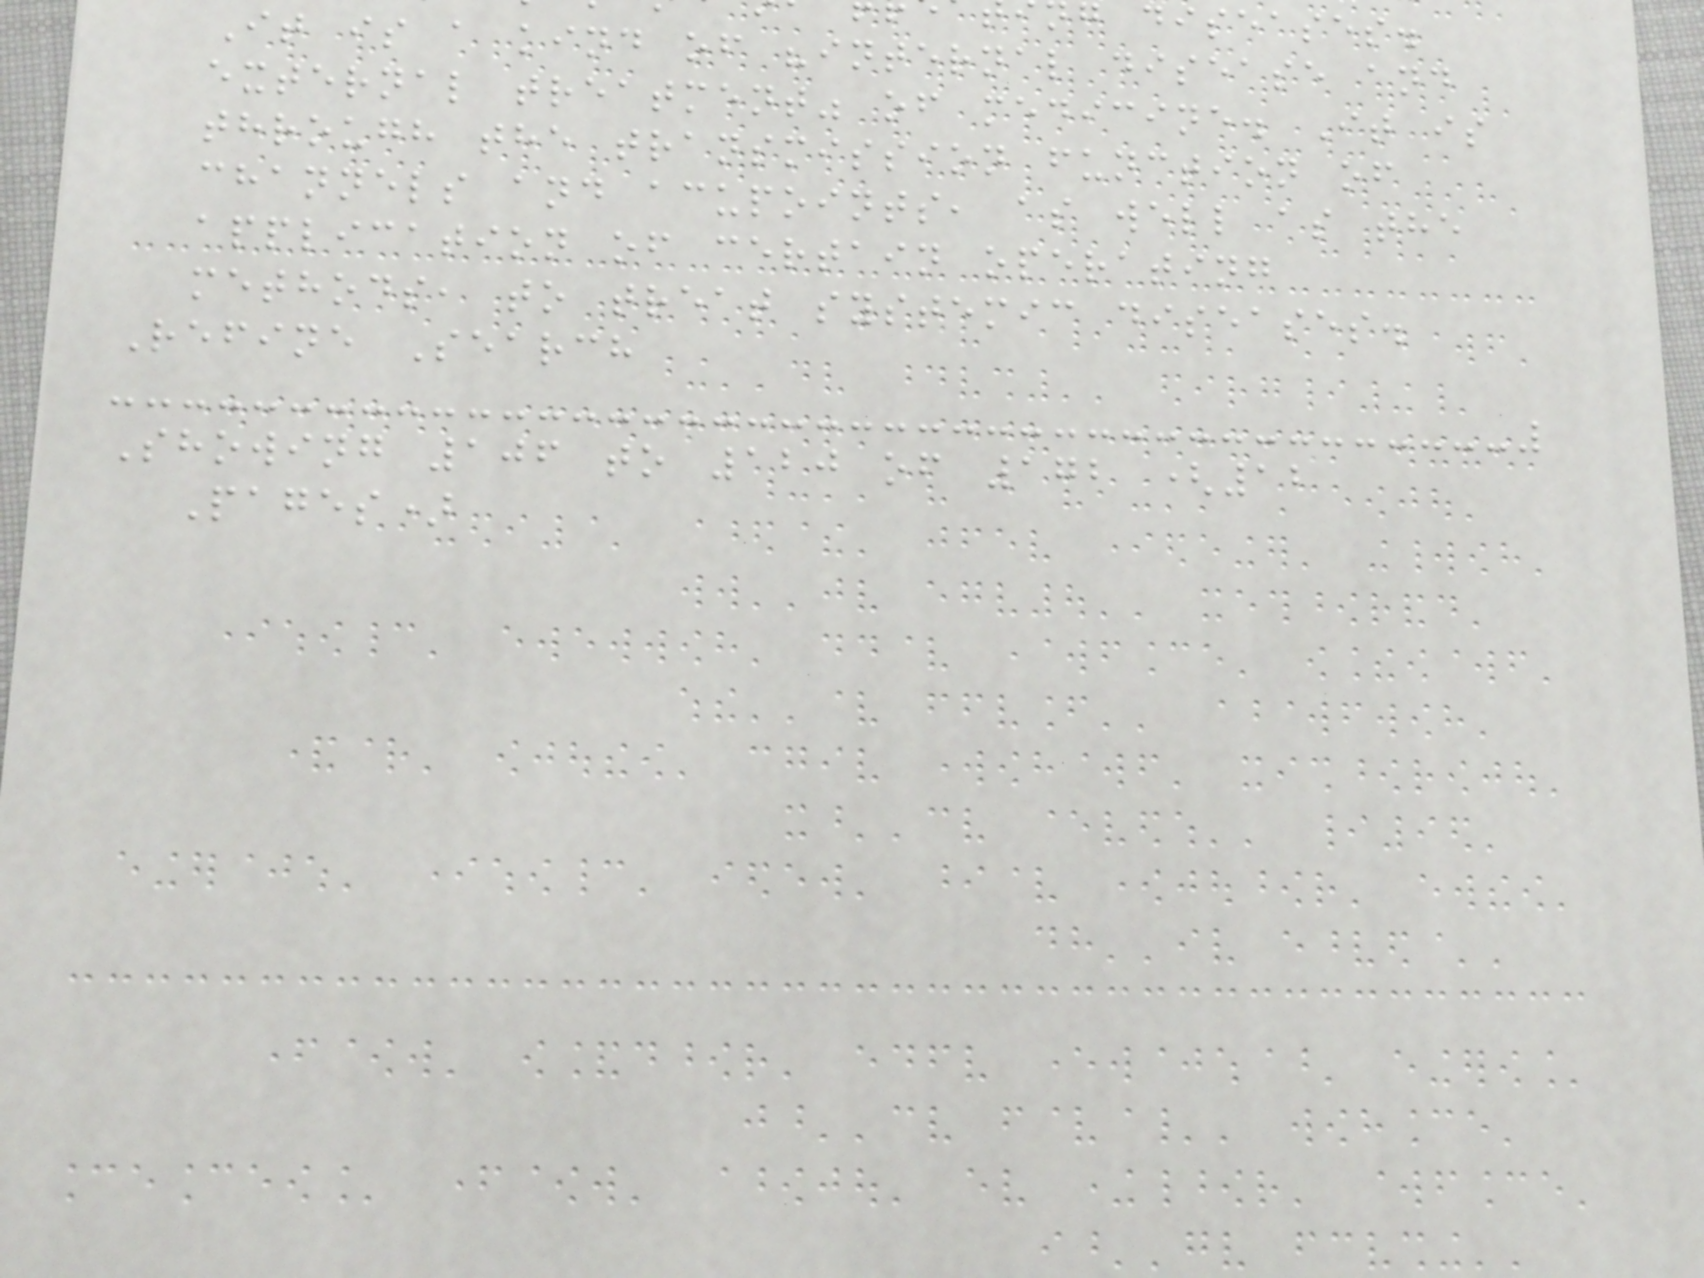g diseases.
It is a kind of "internal disease and
external treatment" of medicine. It is
through the transmission function of
channels and acupoints, as well as the
application of certain operating
methods, to treat systemic diseases.
Refine Search
Showing 106 to 120 of 172 (12
Pages)
